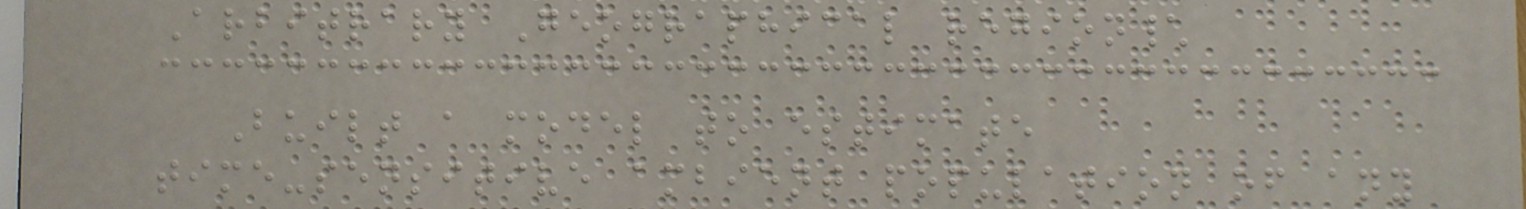Arbitrary Geographical region\
Built a model to estimate
time-sensitive ambient population of any
